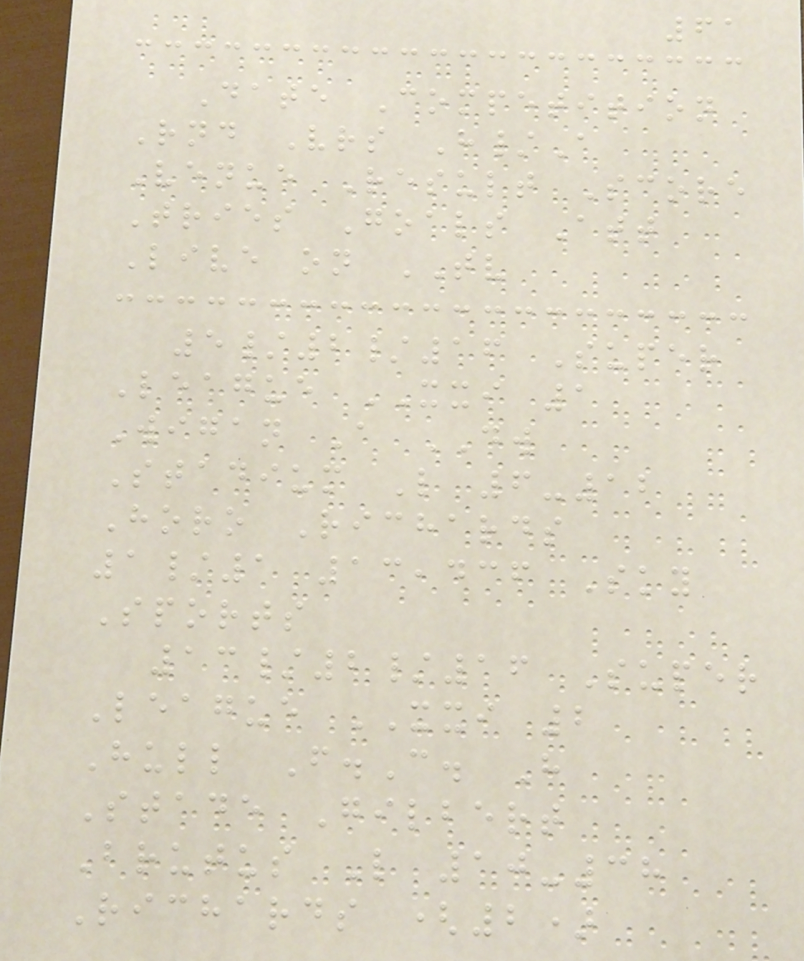61
Date Competition
Rnd Vrs H/A
Venue Result Score
Tries Goals Att
Live on TV
5/2/16 Super
League XXI 1
Wigan A DW
Stadium L 6-12
Horo Richards
1/1 13,436 Sky
Sports
13/2/16 Super
League XXI 2
Hull F.C. H
Stade Gilbert
Brutus L 10-38
Richards (2)
